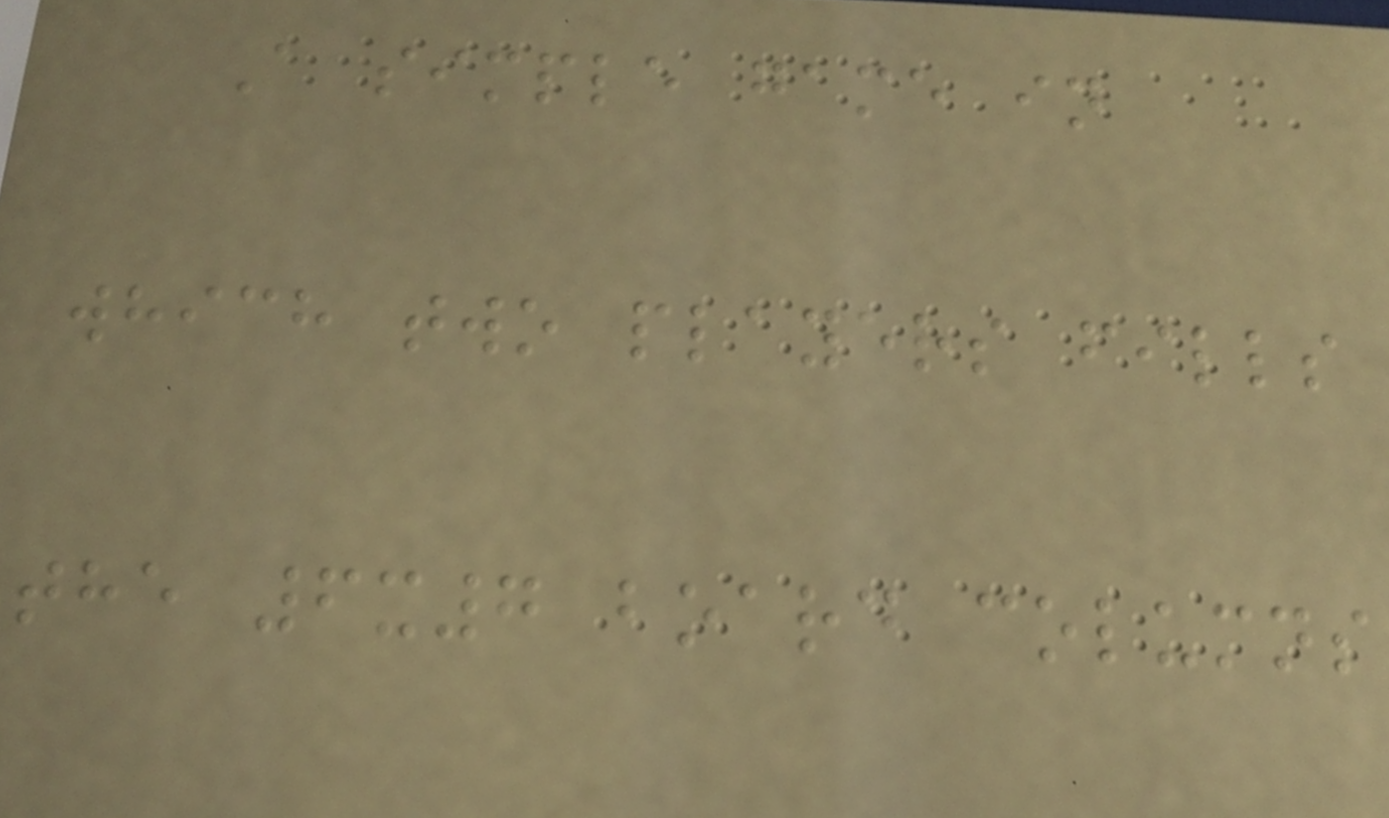A simple game in
which two players fills
the 6x7 board columns
